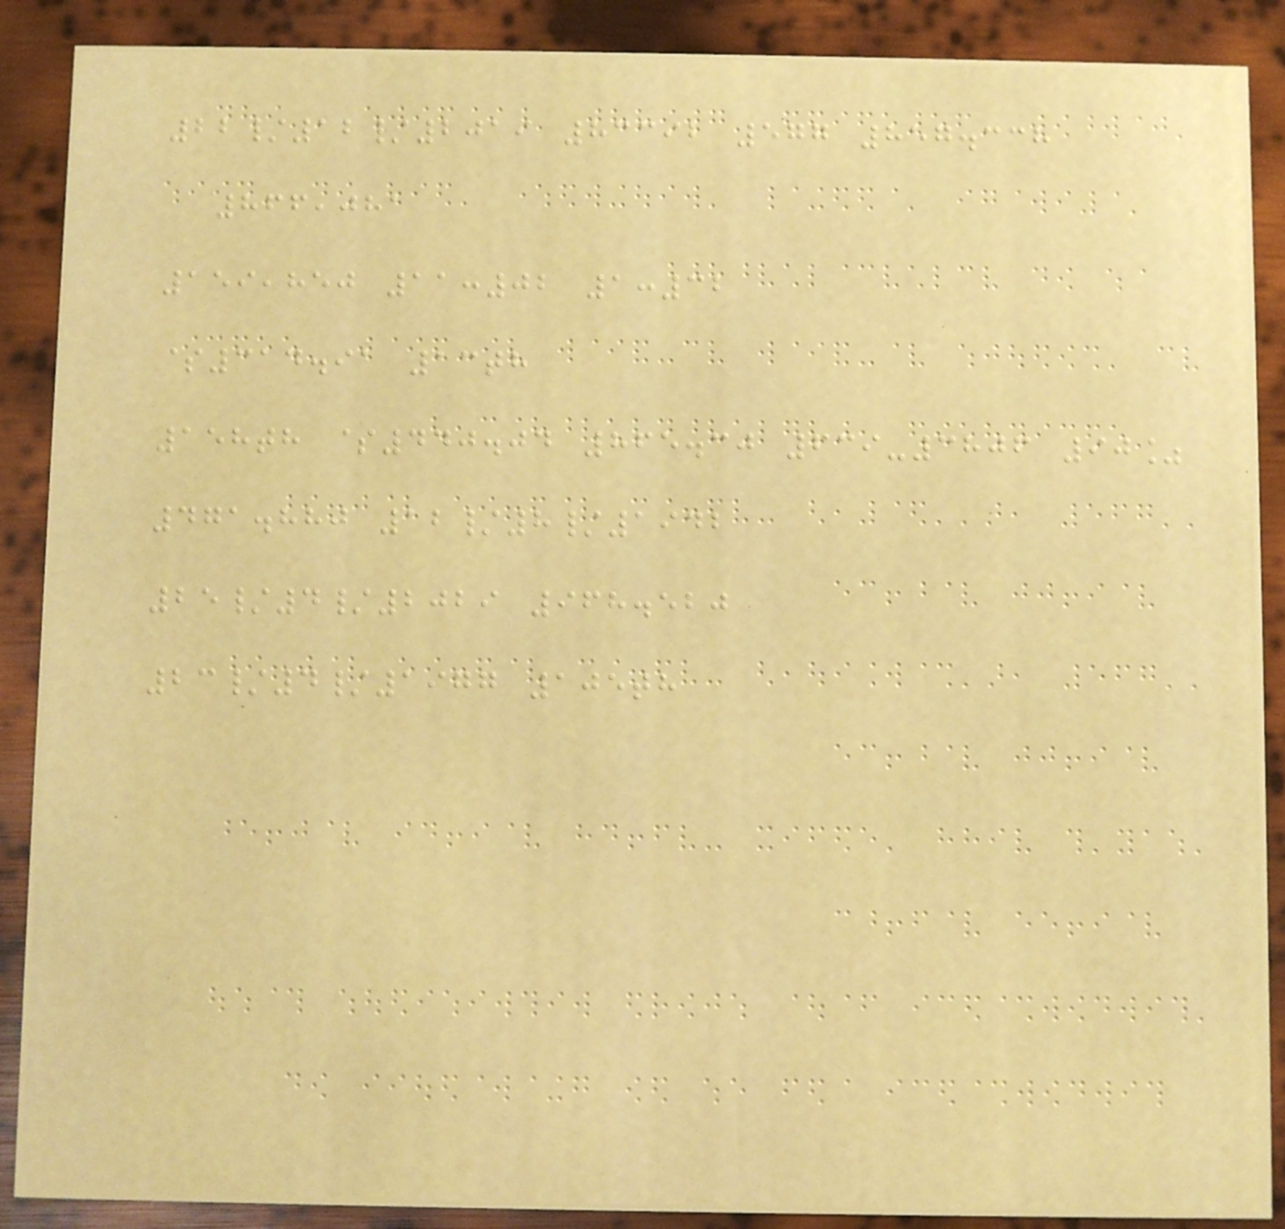22/12/2019 83392 577 857.338
866,081
159,850 11:02 1:32
$314.91 13th
158th $440.04 865.30 639-3806 90%
471.880 12/8/1942
25/4/2029 968.520
23/4/1977 105th
